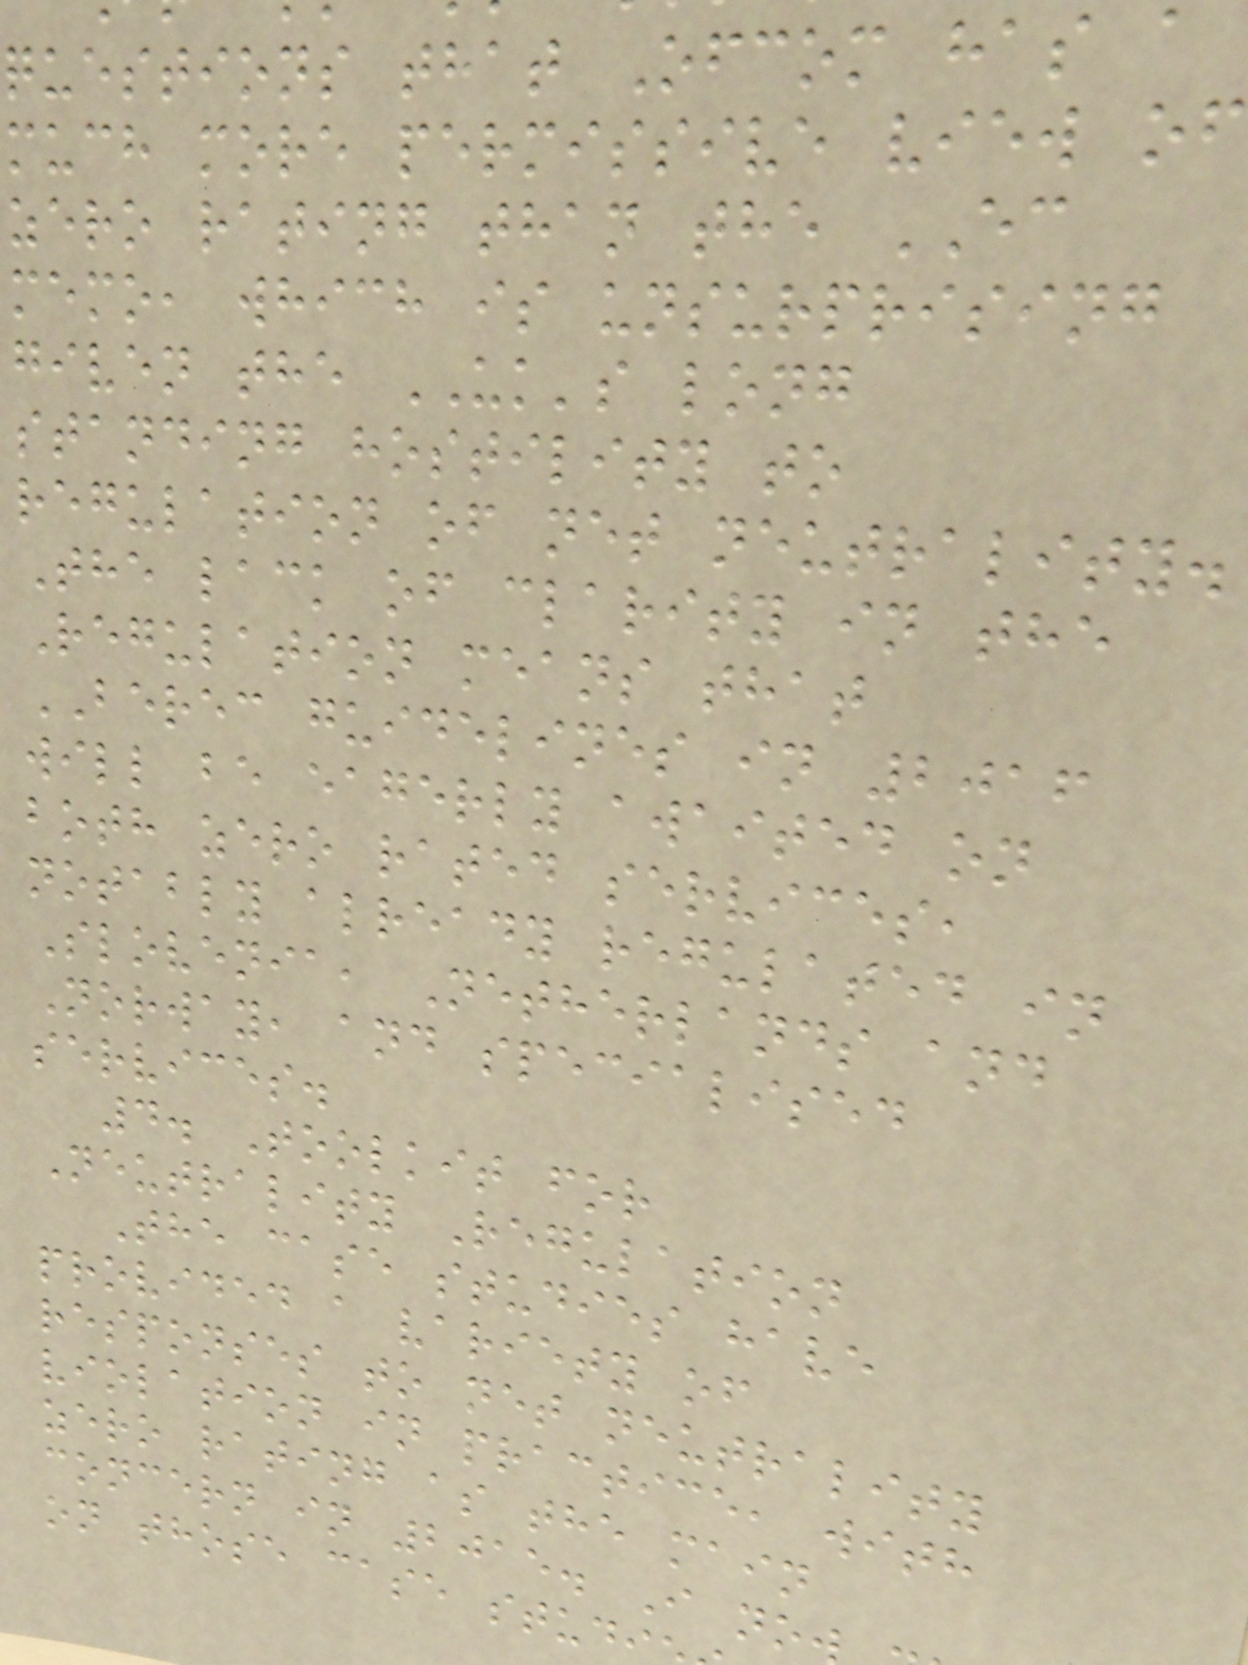questions that Ofcom has a
much more permissive view of
zero rating than the EC
memo, which is unsurprising
given the UK's long
standing hostility to
regulation of net neutrality.
The lack of clarity in the
Regulation means that
BEREC guidelines in 2016
will be eagerly awaited on
both zero rated services,
notably already regulated in
Slovenia, Netherlands and
Norway, and specialised
services.
4. Toolkit for
Neutrality Regulation
The case studies have
provided a variety of
responses to net neutrality
violation in practice, with
zero rating as the main
concern in 2015. I no
on those case stud
